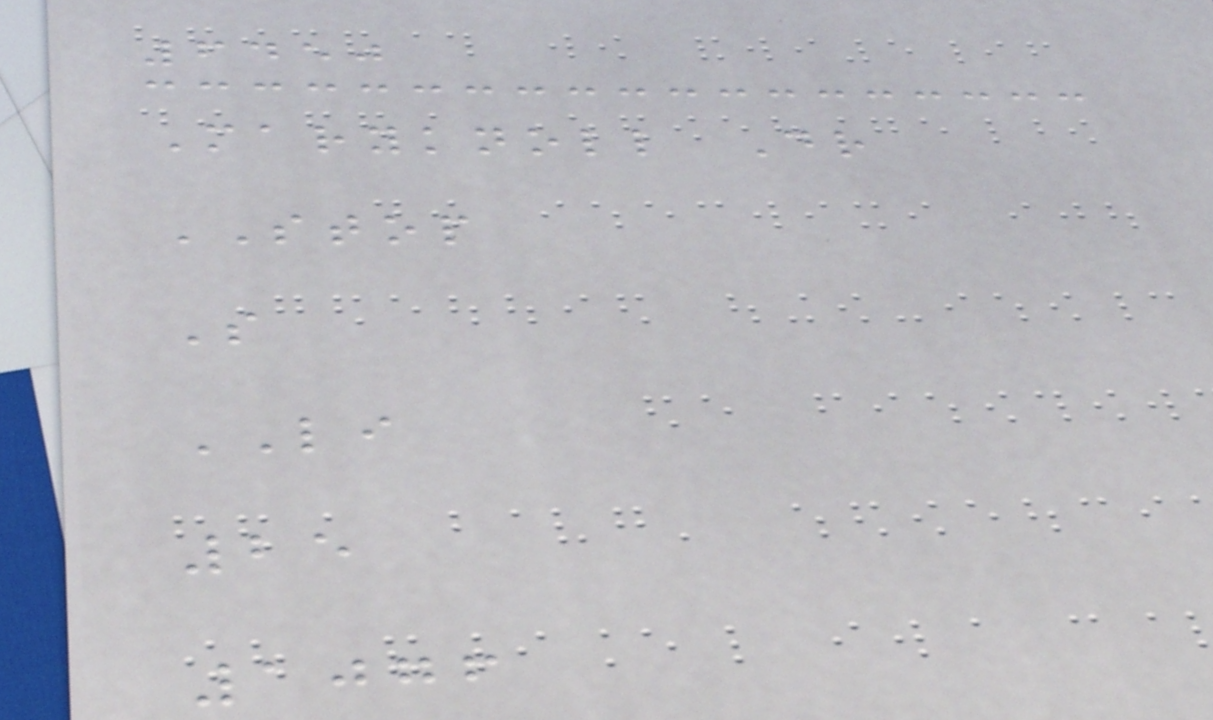6450
Maryknoll Dr
STOP
S
LI
25
1076
